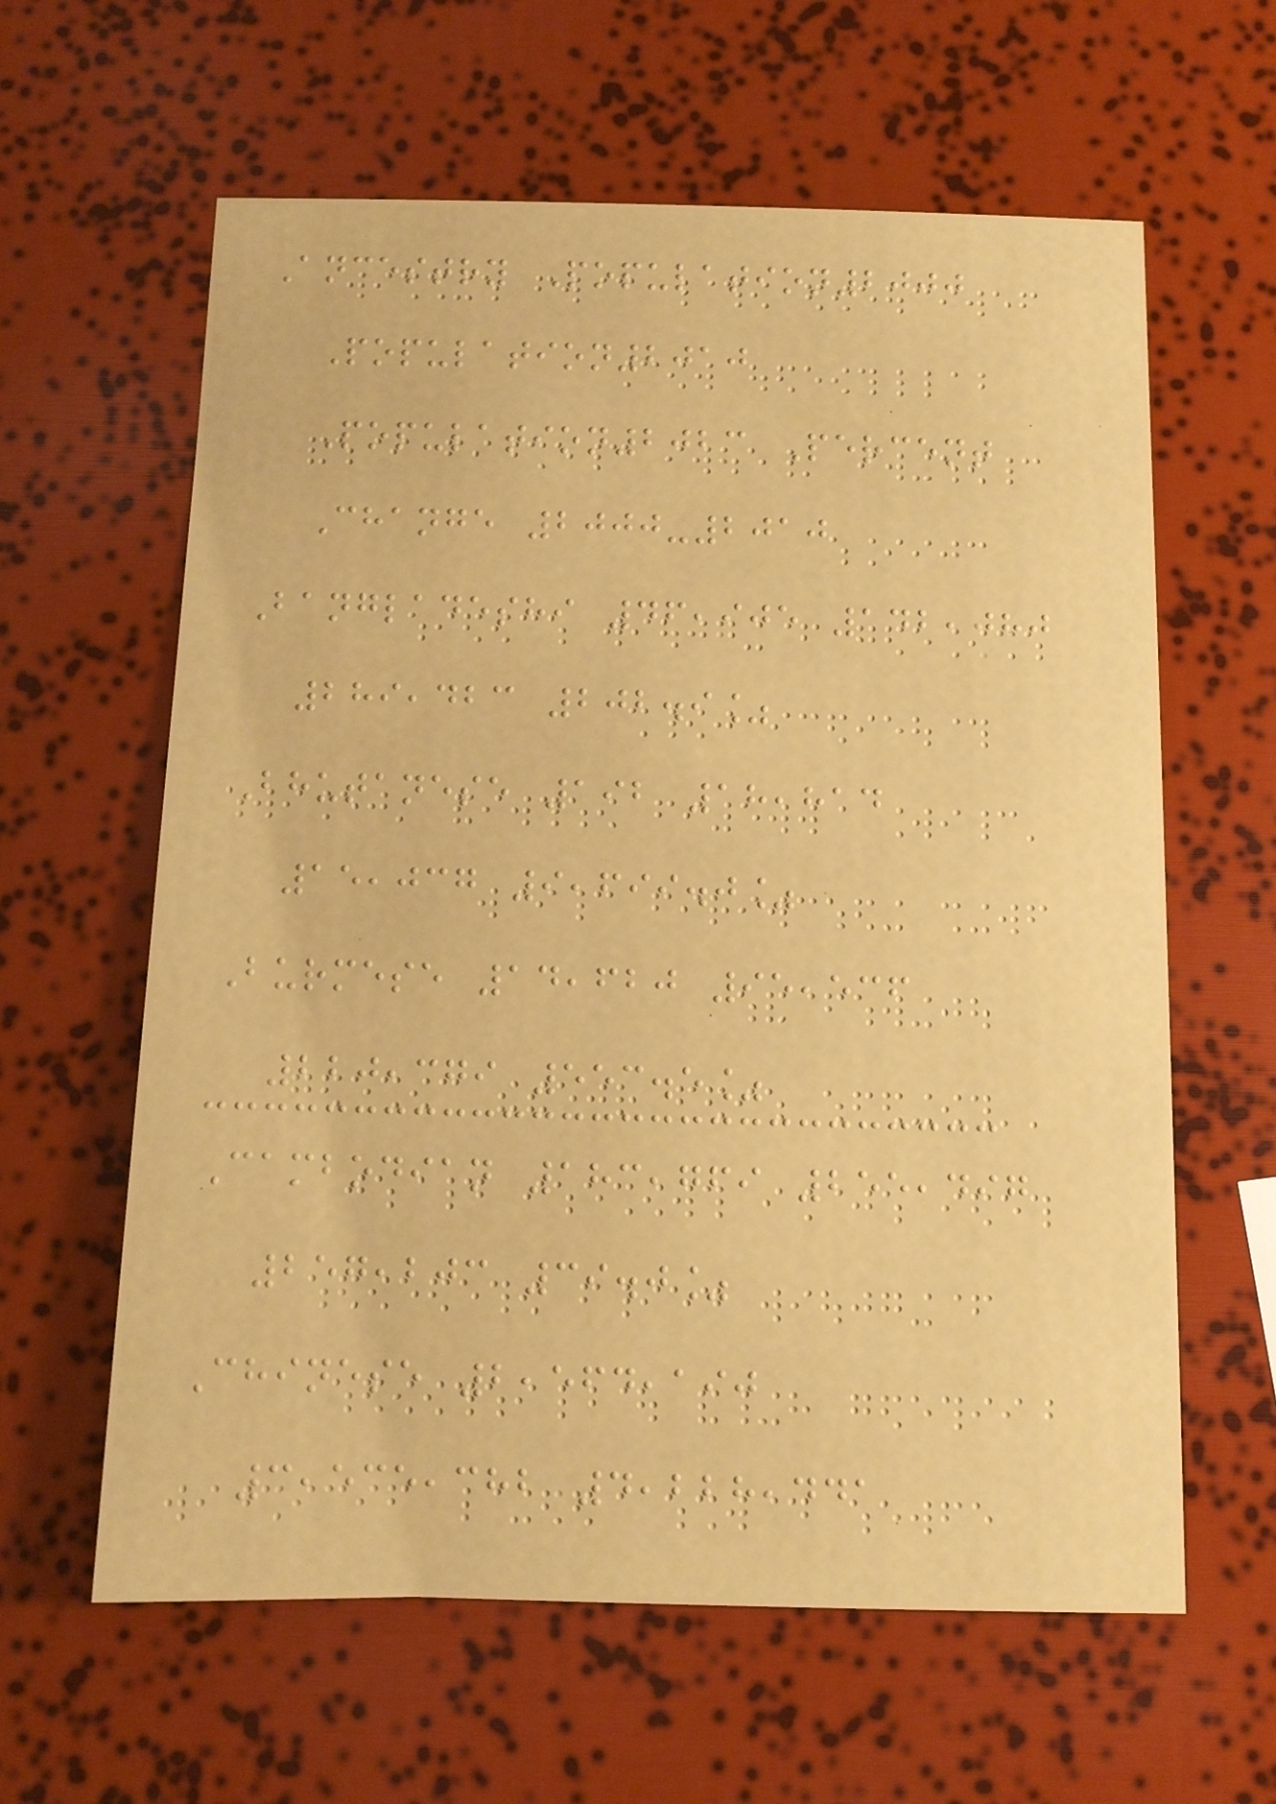Ancestry Population2000
Population2010
Population2023 Percent
Change 2000-2010
Bangladeshi 46,905 142,080
289,423 202.9%
Bhutanese 192 18,814
15,037 9,699.0%
Burmese 14,620 95,536
220,379 553.5%
Cambodian 183,769 255,497
257,203 39.0%
Chinese 2,564,190
3,535,382 4,228,441
